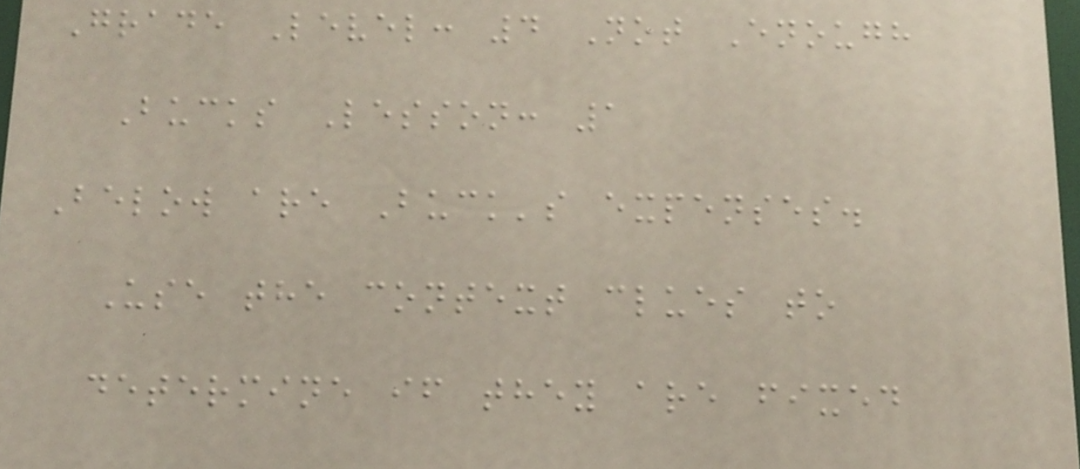Grade Level: 4 Not Enough
Bucks Lesson: 1
Below are Buck's expenses.
Use the context clues to
determine if they are fixed
